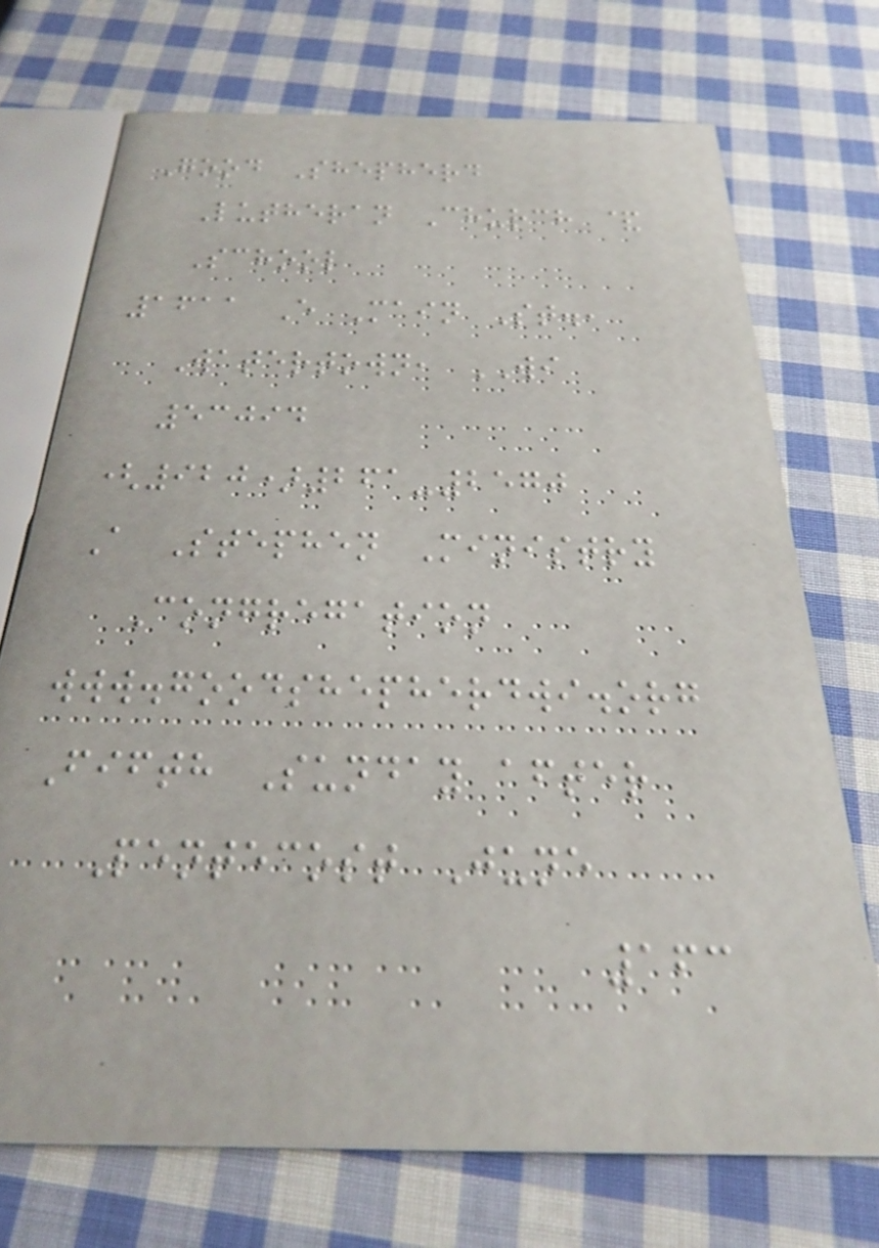Good Shepherd
Lutheran Church &
School
1611 E Main St.,
Watertown, WI
53094
(920)261-2570
A Stephen Ministry
Congregation
www.goodshepherdwi.org
Fifth Sunday after
Pentecost June
163
